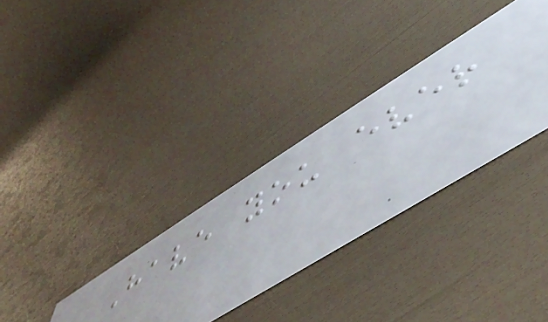Have you ever
